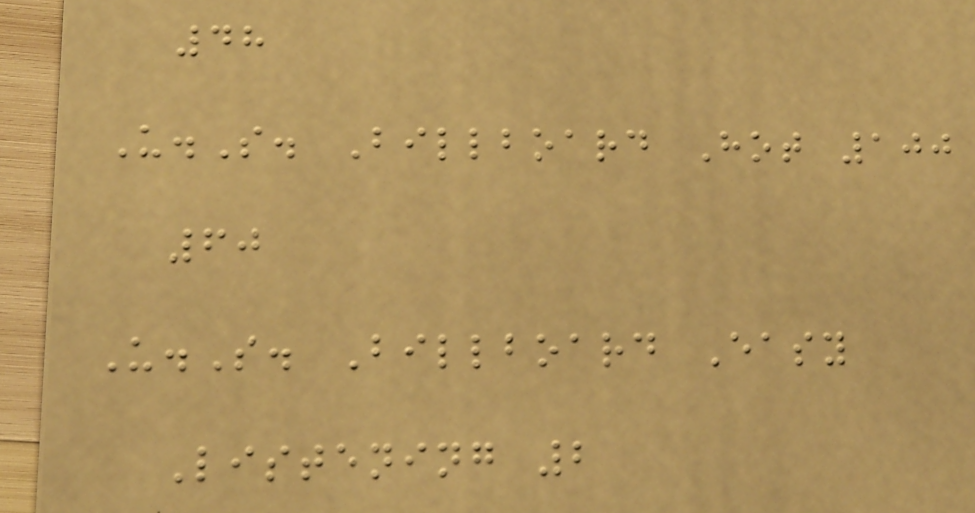48
U.S. Billboard Hot 100
60
U.S. Billboard Easy
Listening 2
